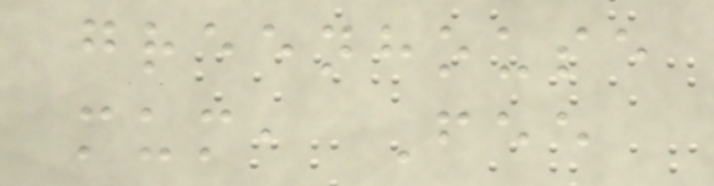greenhouse
mum, Fee
